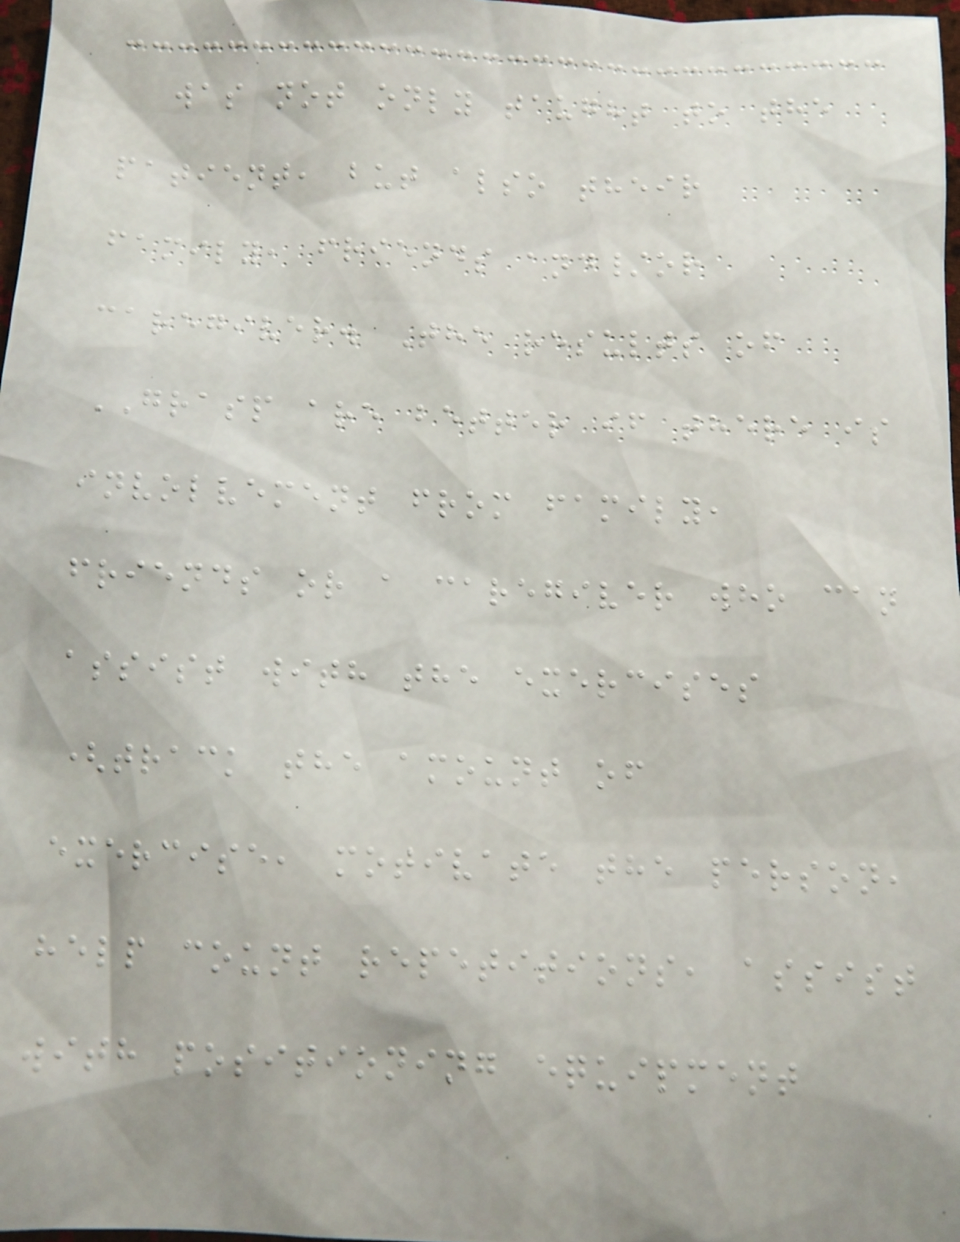was not only taught to the
patient, but also their
family, friends and/or
caregiver. The results of
GRASP are better if there is
involvement from family,
friends or a caregiver who can
assist with the exercises
(track the amount of
exercise, motivate the person,
help count repetitions, assist
with positioning equipment
